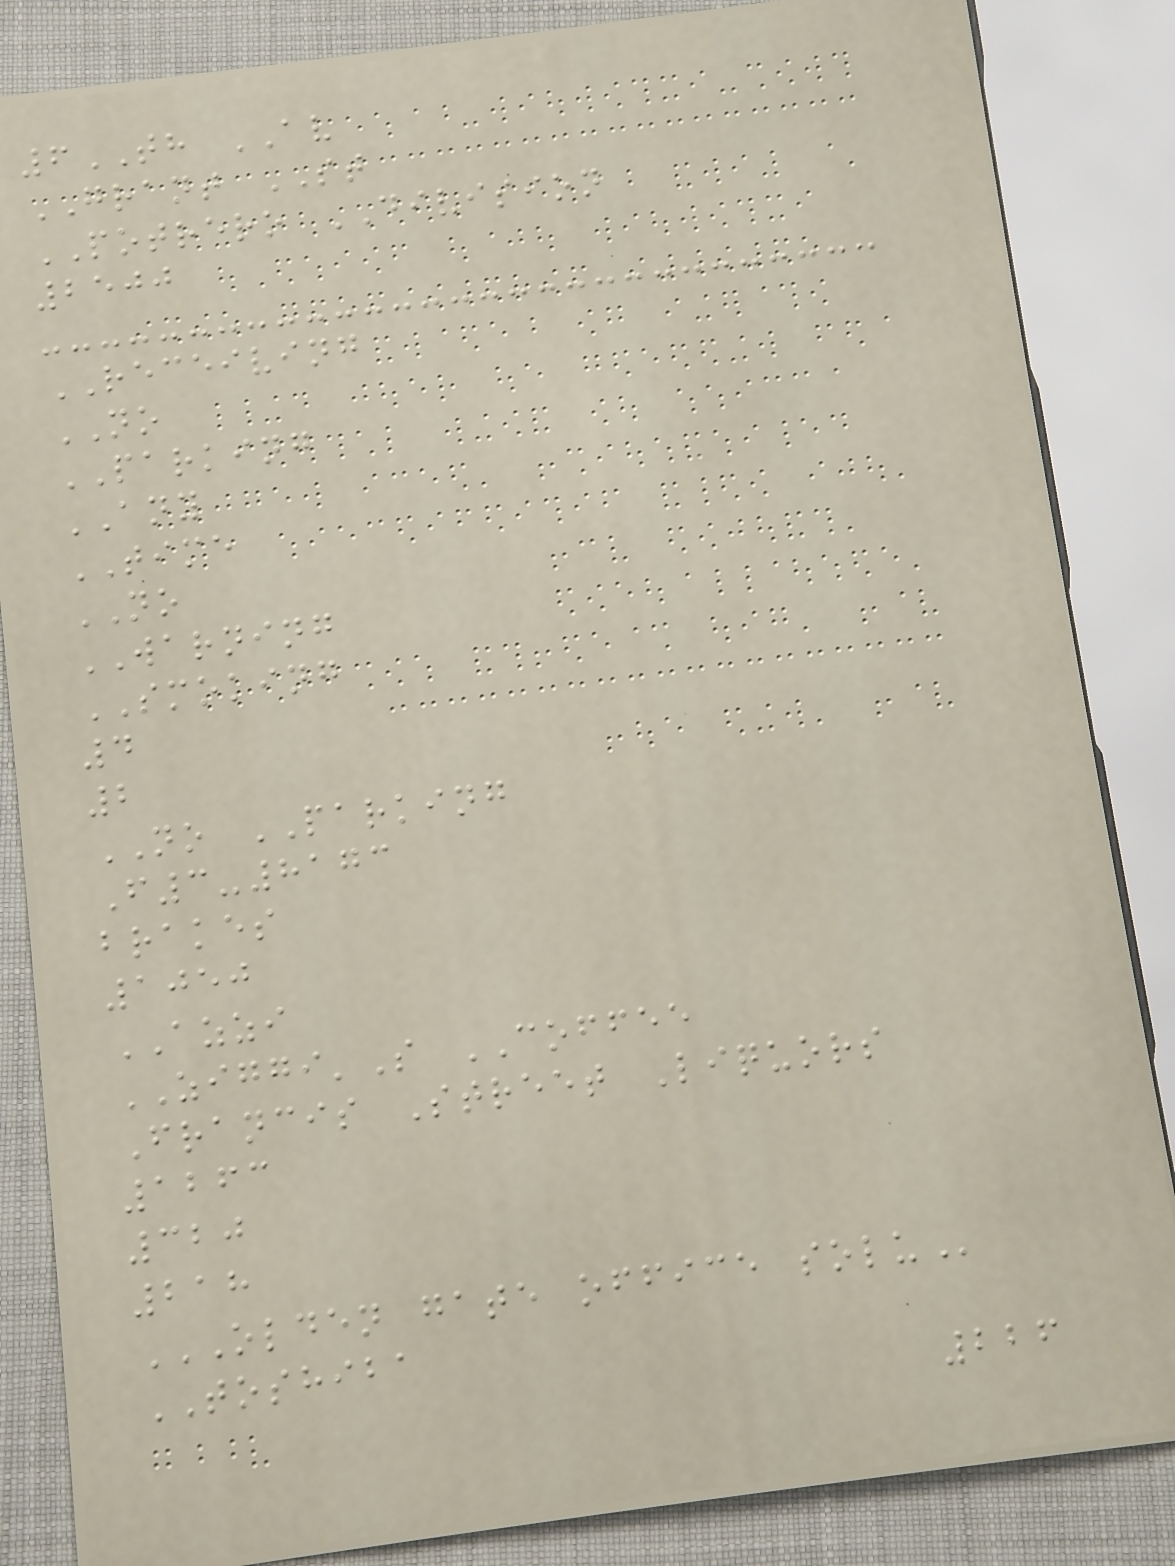6TH AV
GRANT ST
POTRERO DIVISION
2500
RECEIVING
NO
PARKING
ANY
TIME
NO
WARNING
SMOKING
4
2
NO PARKING
F3-8173
brakes
1050
AZZI
ZIGGI'S COFFEE
Francis Street Liquors
1263
320
218
OLDEN GATE OFFICE SOLU
TOSHIBA
226
